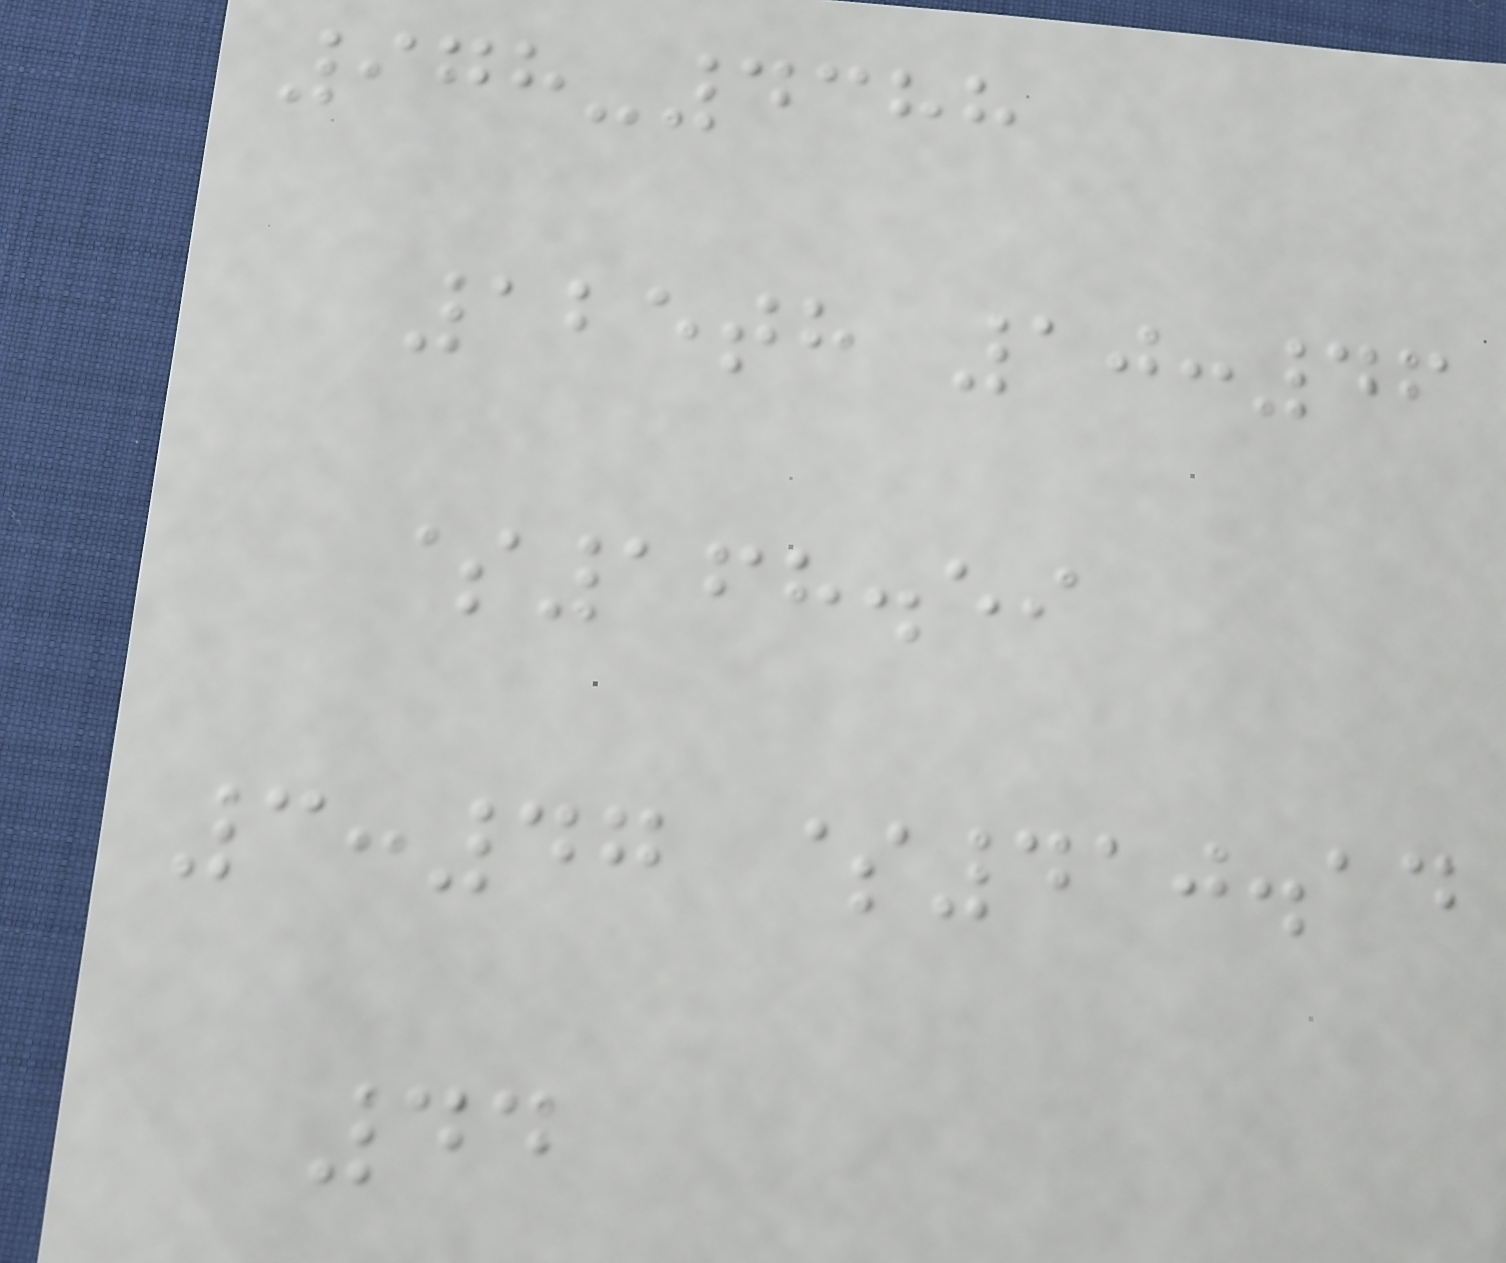978-4388
125th 10:46
$168.59
3:47 $410.14
44
